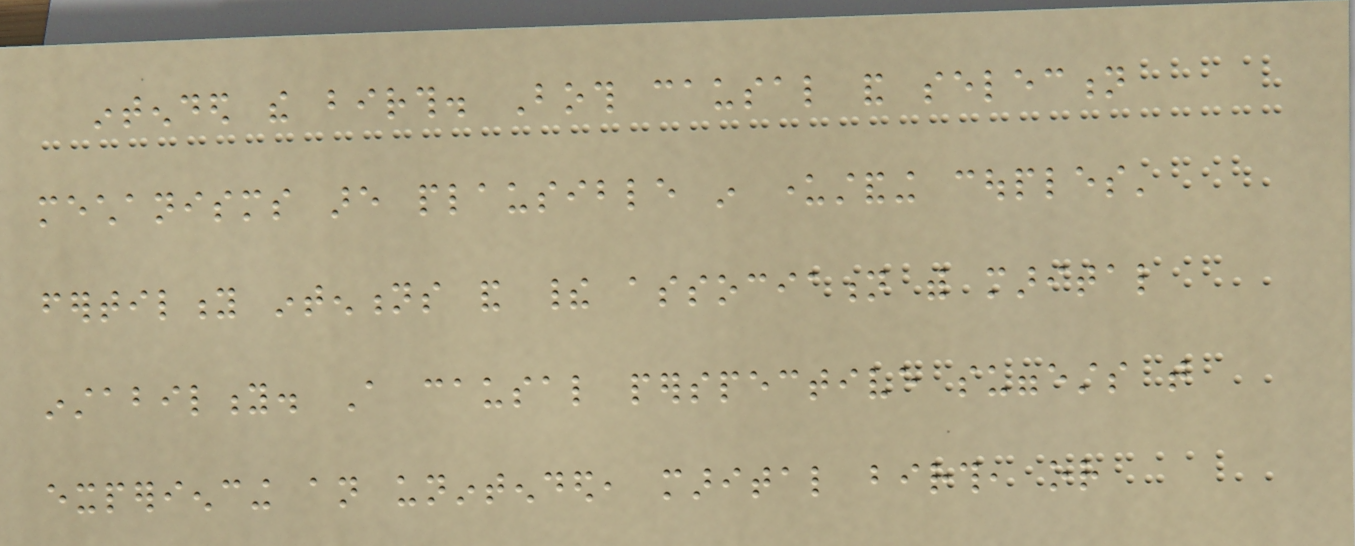intended the birth. Both causal and selection
mechanisms are plausible in understanding couples'
fertility intentions and their association with marital
instability. A causal perspective suggests that
experiencing an unintended, marital birth, or
